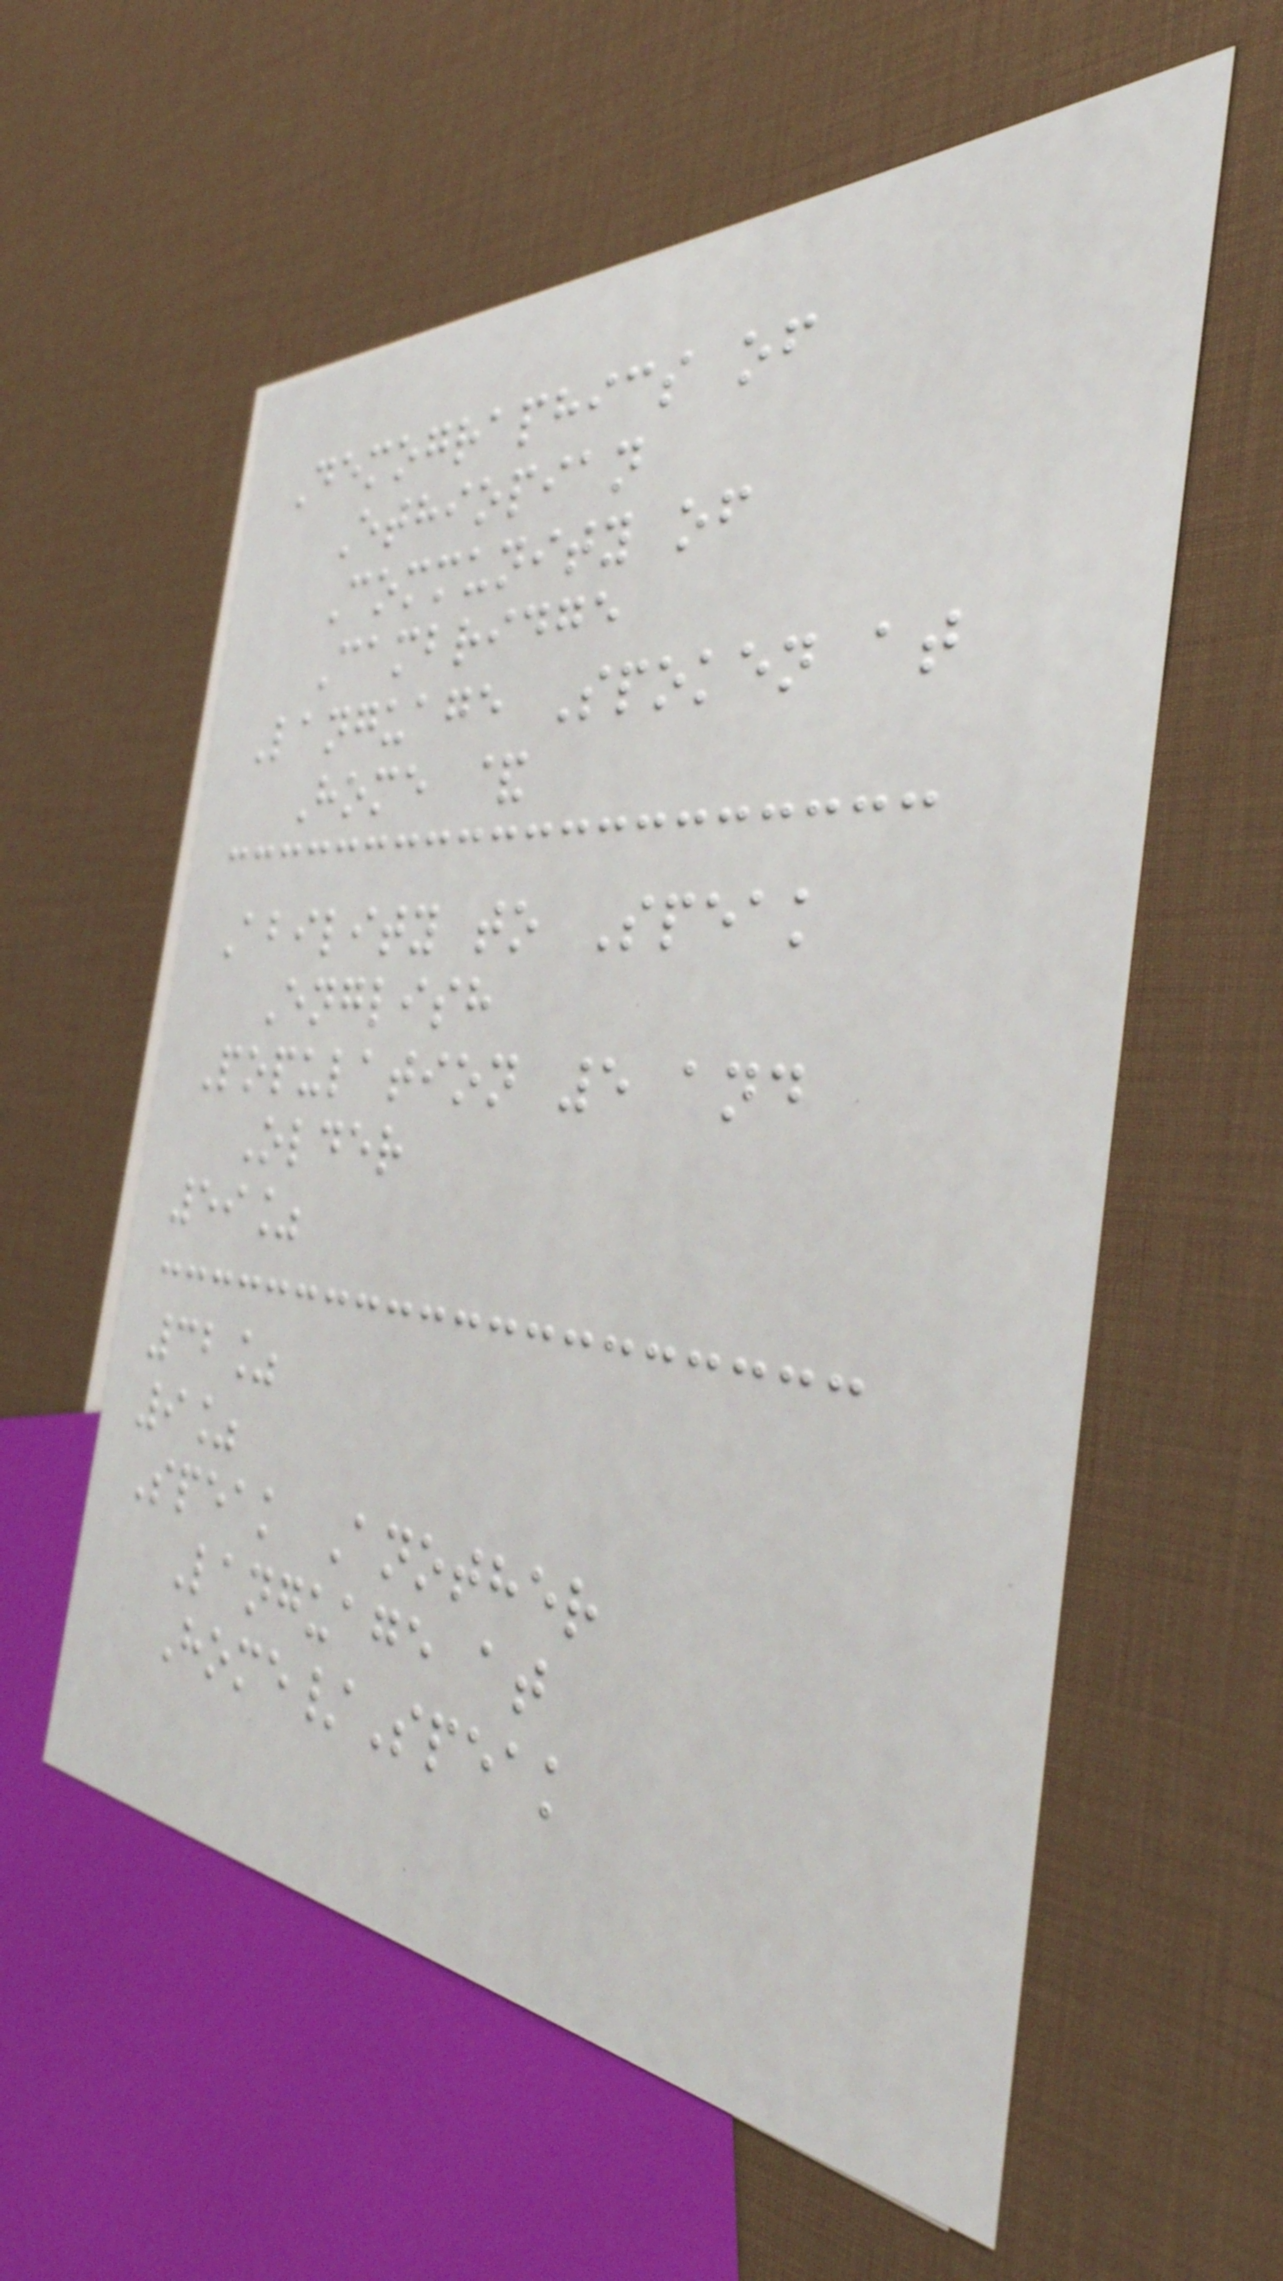Demographics of
Ethiopian
Community of
Cambridge
Language Spoken at
Home &
Ability to Speak
English
Population 5 and
Older
59%
32%
9%
Speak Another
Language at
Home/Speak
